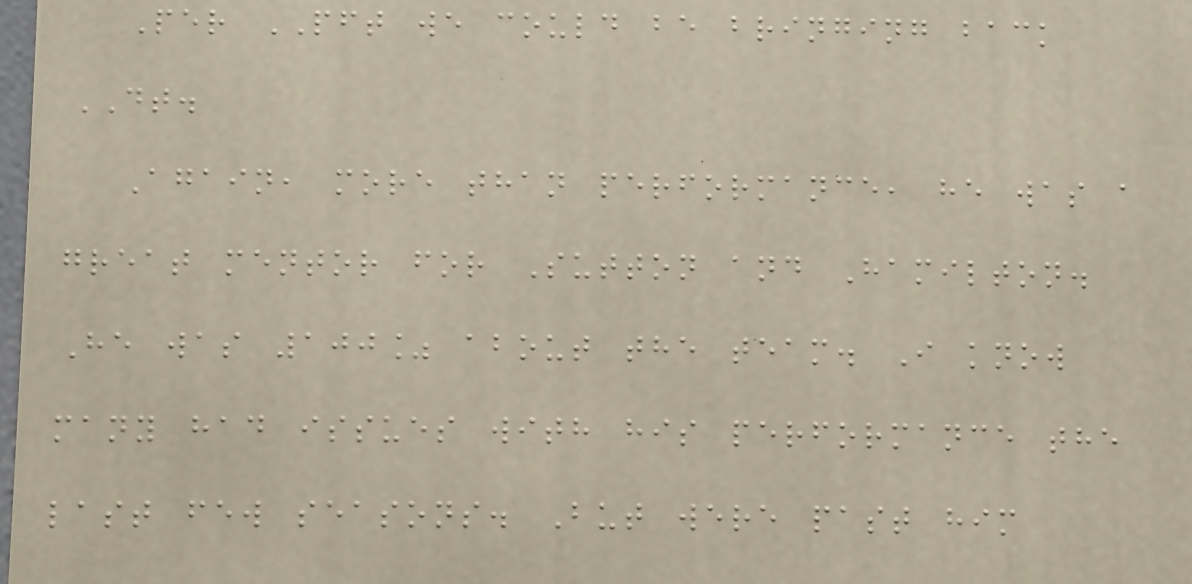Per PFT we could be bringing back
DT.
Again, more than performance, he was a
great mentor for Sutton and Hamilton.
He was 100% about the team. I know
many had issues with his performance the
last few seasons. But were past him
